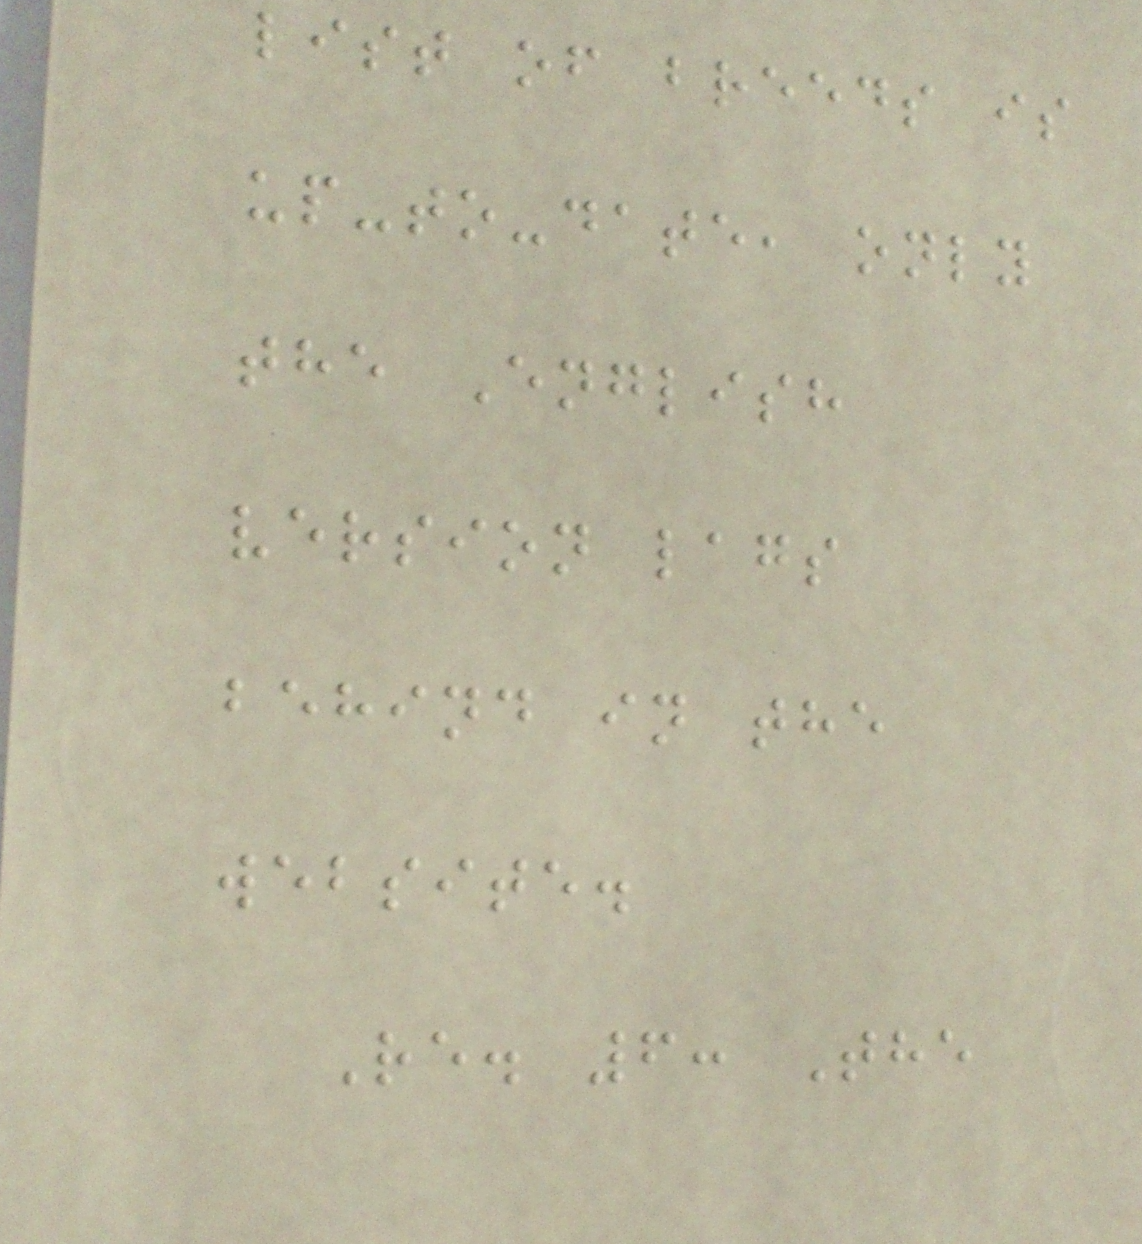list of breeds is
up-to-date, only
the English
version lags
behind in the
website.
Re. 6: The
